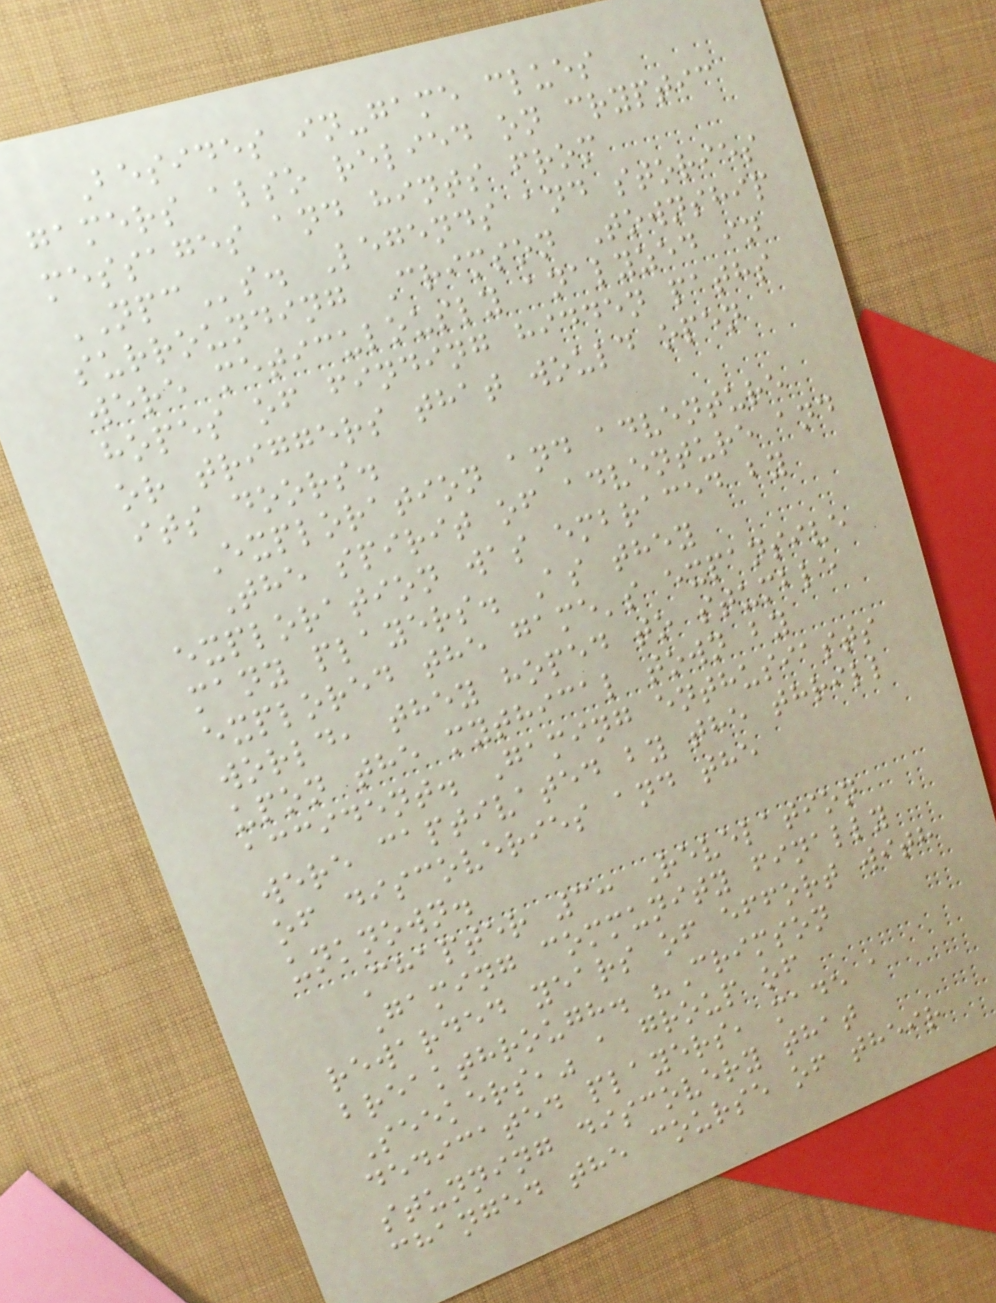Besides in-game clues
gamers also relied on cryptic
messages and hints from
NPCs. Legends and stories
surrounding Crimson Township
were meticulously analyzed in
hopes of finding hidden paths
or triggers that would open
its doors.
Exploration and adventure
The spirit of adventure and
exploration was embraced by
many players. As they
explored the game's expansive
world, they hoped to stumble
upon the mythical town by
accident. Gaming enthusiasts
were captivated by the thrill
of discoveries and the
unknown.
Chapter 3: Revelation
Gaming community finally
rewarded years of effort with
breakthrough. "Crimson
Seekers," a group of
dedicated players, made a
stunning discovery that
changed the course of their
